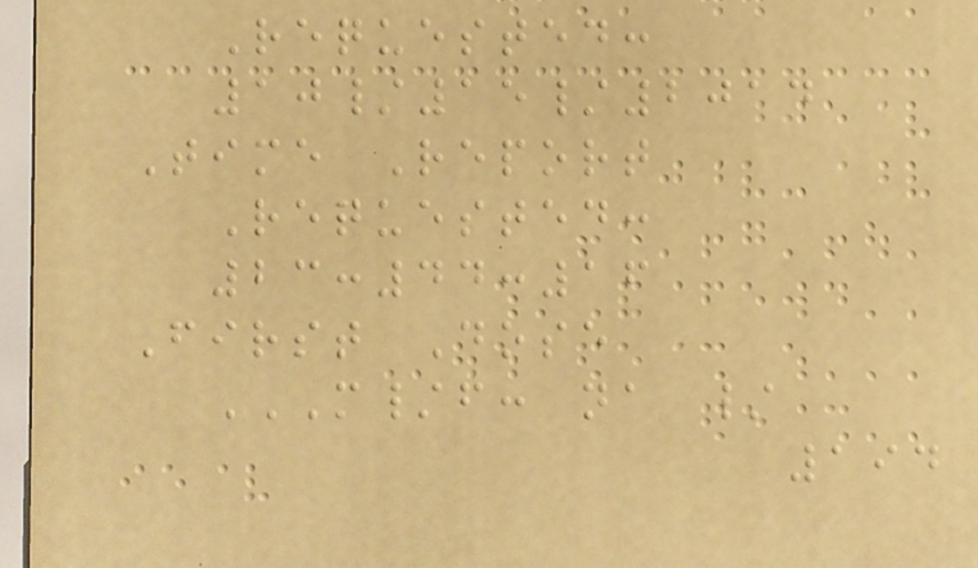Requested:
10/15/2014
Time Report
Requested:
23:44:16
First Dose
M/F: NA /
194
